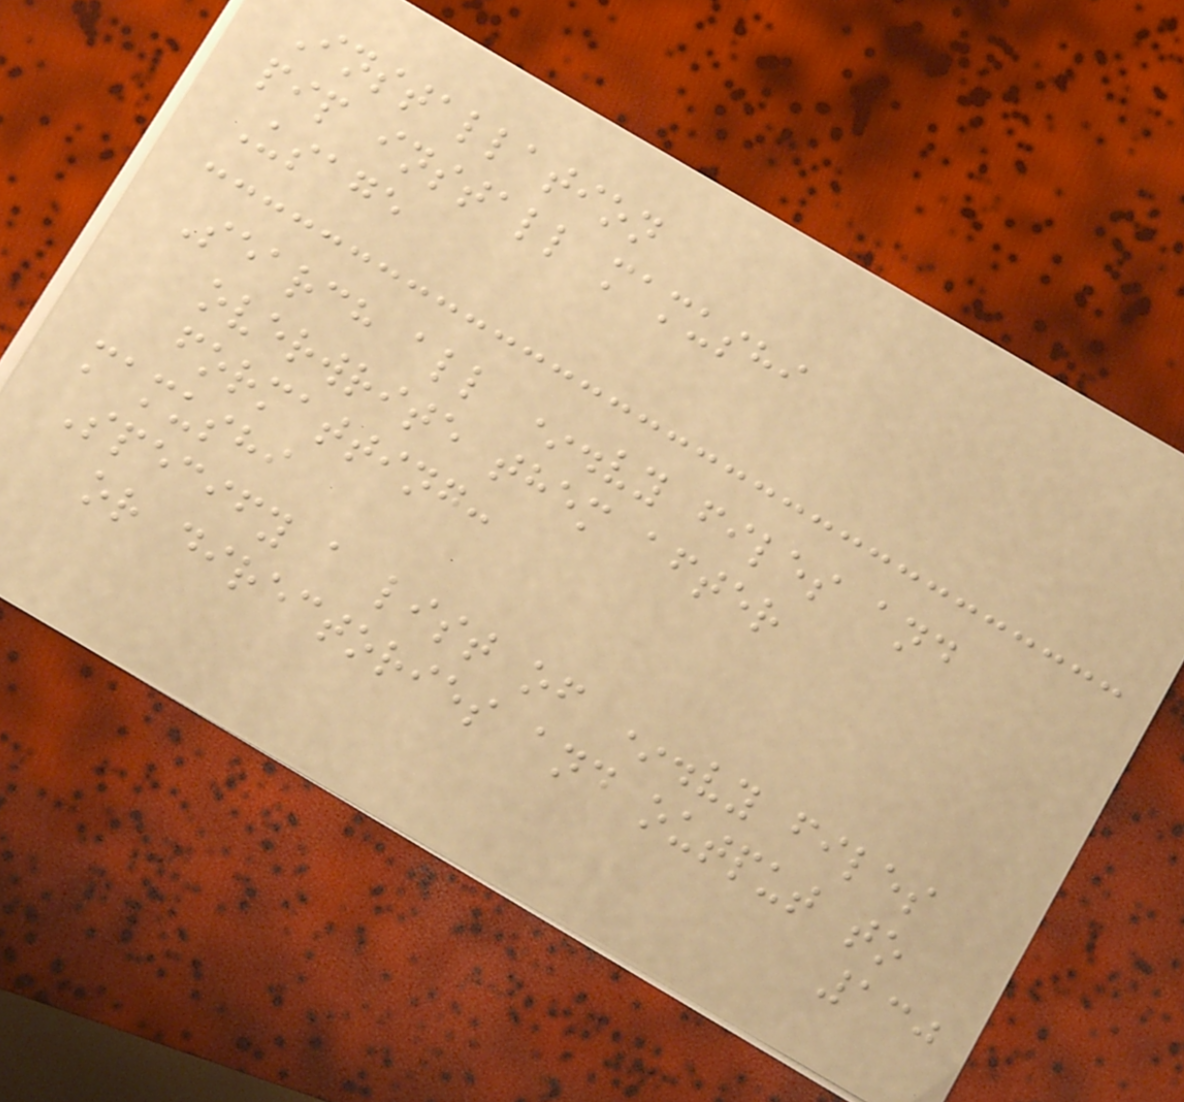Installation
pip install mamushi
Usage
Search all *.vy files and
overwrite them after
formatting:
mamushi
Specify a list of *.vy files
or directories and output to
130
